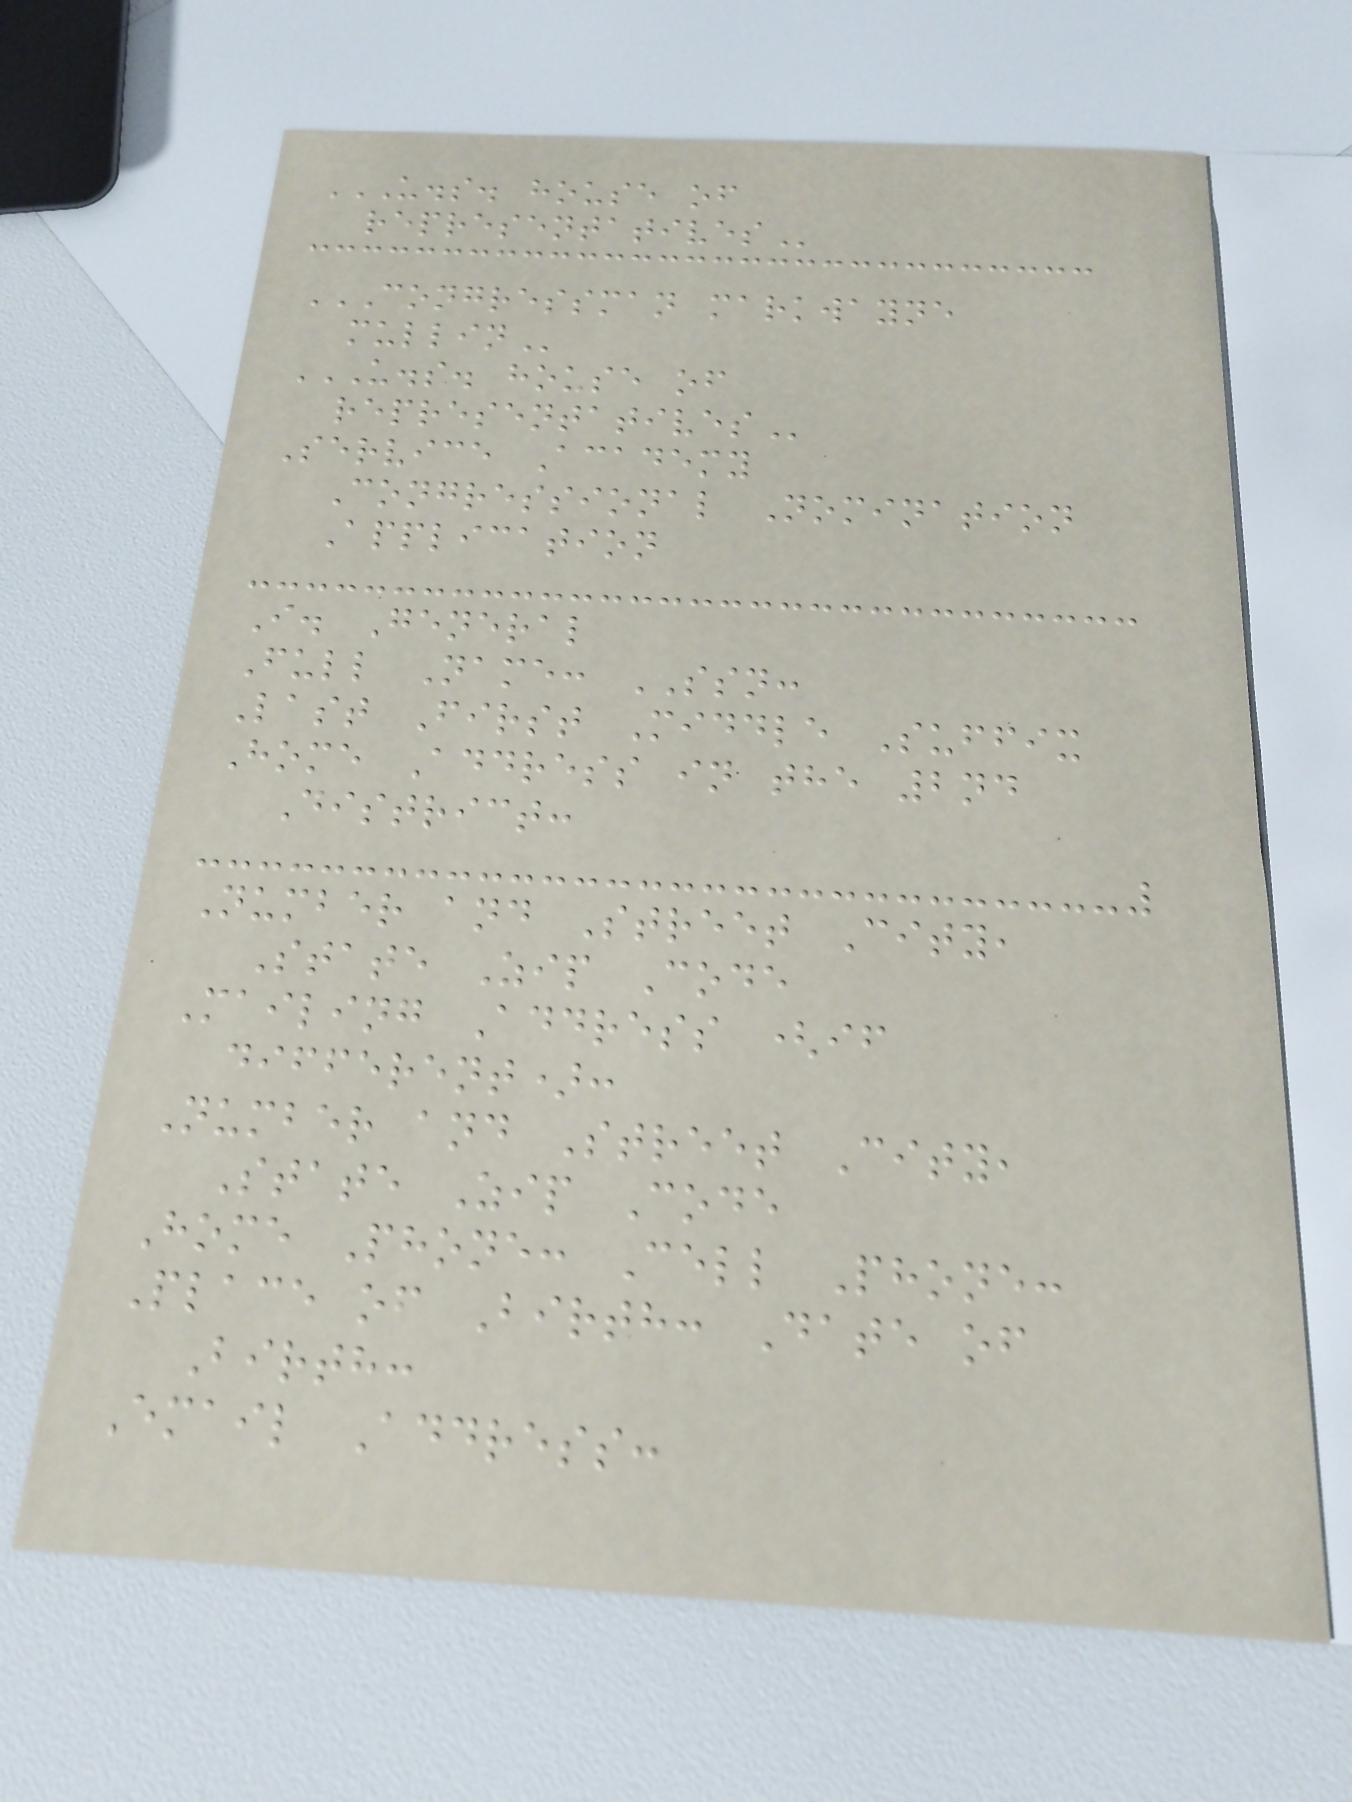U.S. HOUSE OF
REPRESENTATIVES
CONGRESSMAN MARKWAYNE
MULLIN
U.S. HOUSE OF
REPRESENTATIVES
Service Academy
Congressional Nomination
Application
I. General
Full Name: SSN:
Last First Middle Suffix
Home Address in the 2nd
District:
Number and Street City,
State Zip Code
Mailing Address (if
different):
Number and Street City,
State Zip Code
Home Phone: Cell Phone:
Place of Birth: Date of
Birth:
Email Address:
